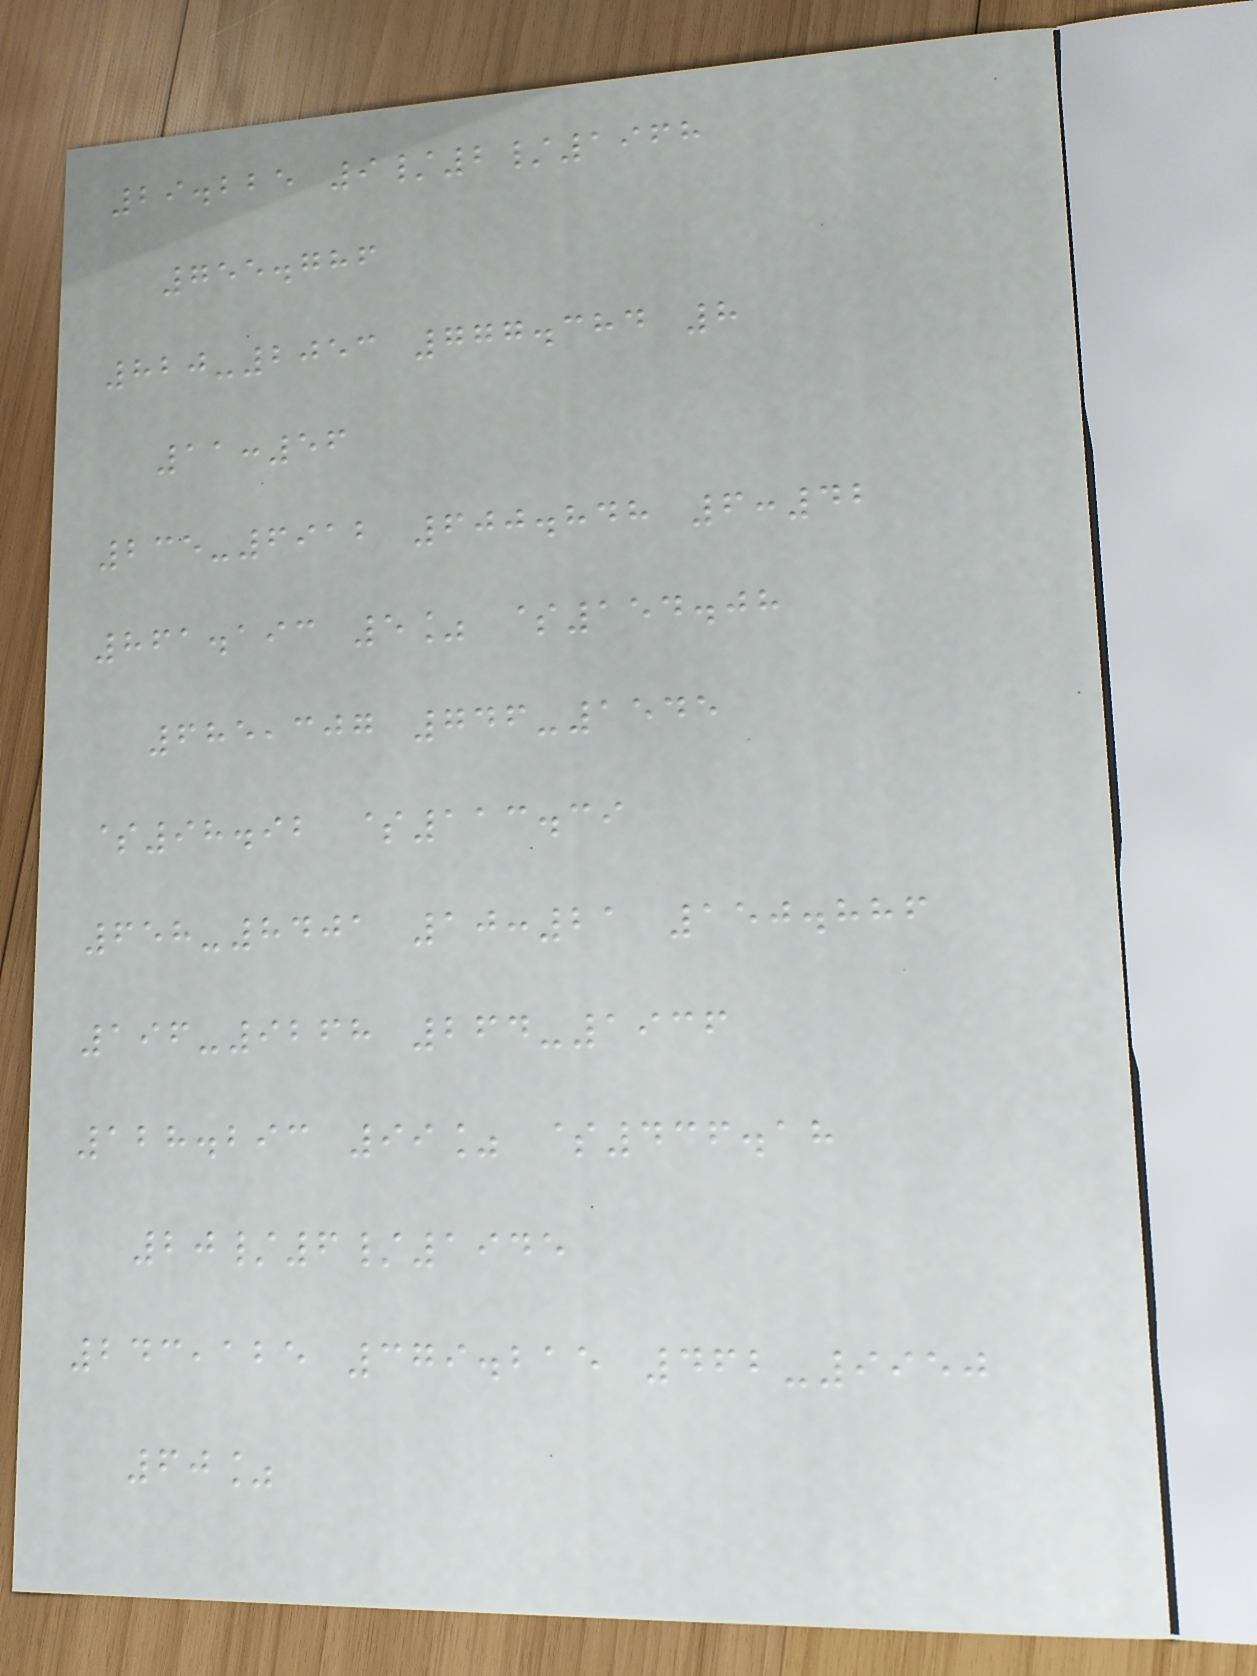29.225 9/2/1968
755.786
820-2053 777.384 8
11:56
235-6912 600.848 6:42
861.193 5% $154.08
685,307 746-1545
$98.92 $113.39
658-8401 10:21 150.886
196-9268 264-1936
128.293 99% $436.18
20/6/1945
243,125 379.215 462-9950
60%
